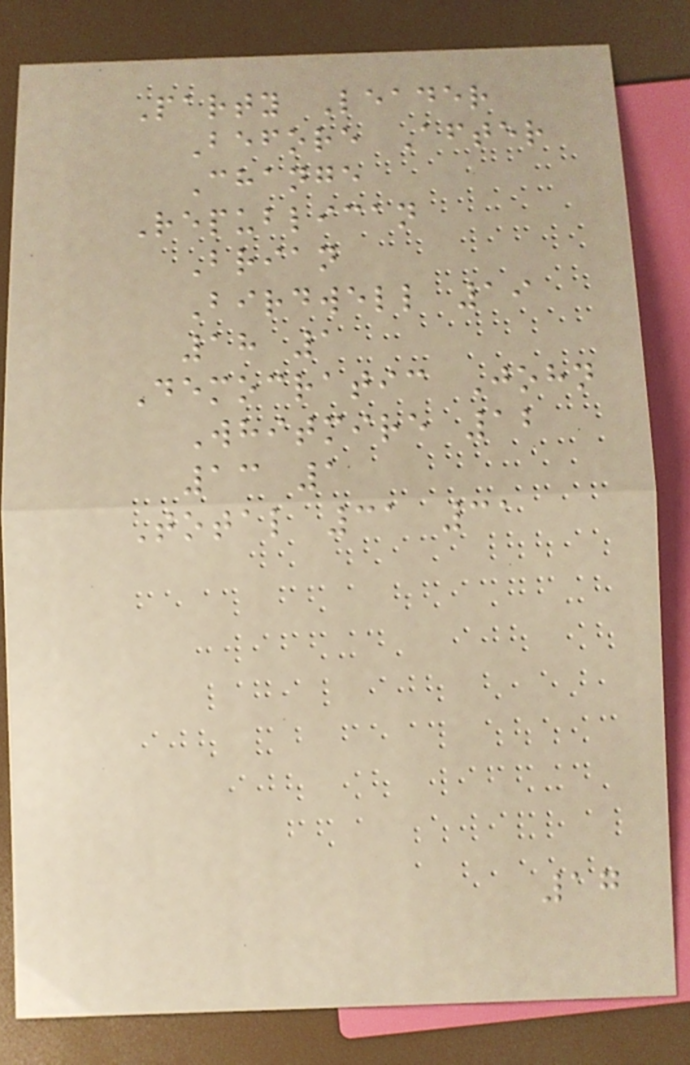Party Leader
Before After
Change
Republican
Brian
Birdwell 19
18 1
Democratic John
Whitmire 12
13 1
Total 31 31
17
